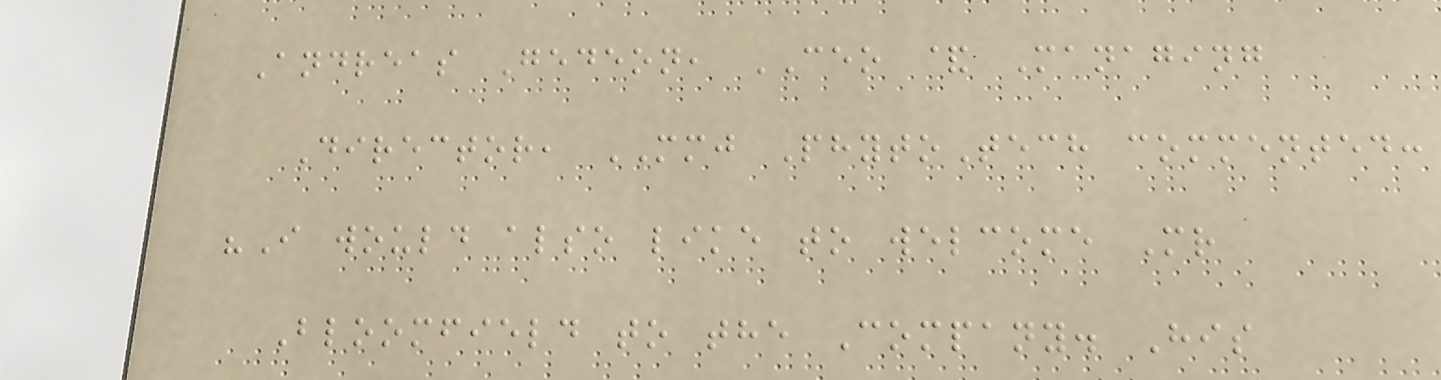Andreas Gedeon, CEO & Managing
Director, MMJ PhytoTech commented:
"I would also like to welcome Mr
Bloomfield to the Company. His
